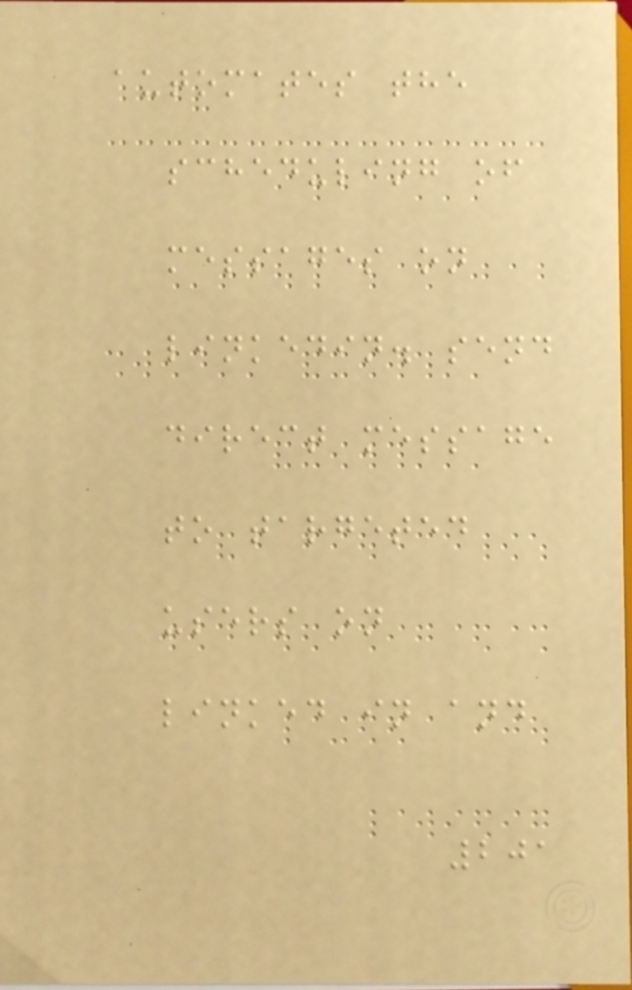automates the
scheduling of
messages on
linkedin. send
direct message
to targeted
users on
linked in and
201
